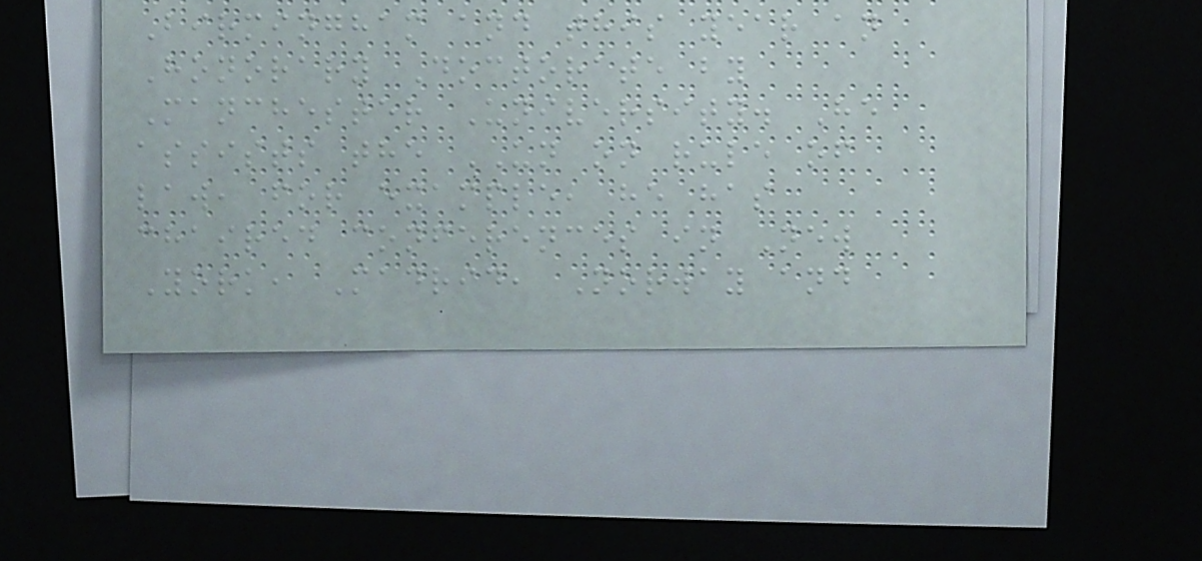Birmingham and this year an
Honorary Doctorate by
Manchester University. He
assists the UN on rule of
law, for example, he has
chaired conferences in New
York, Madrid, Norway and
